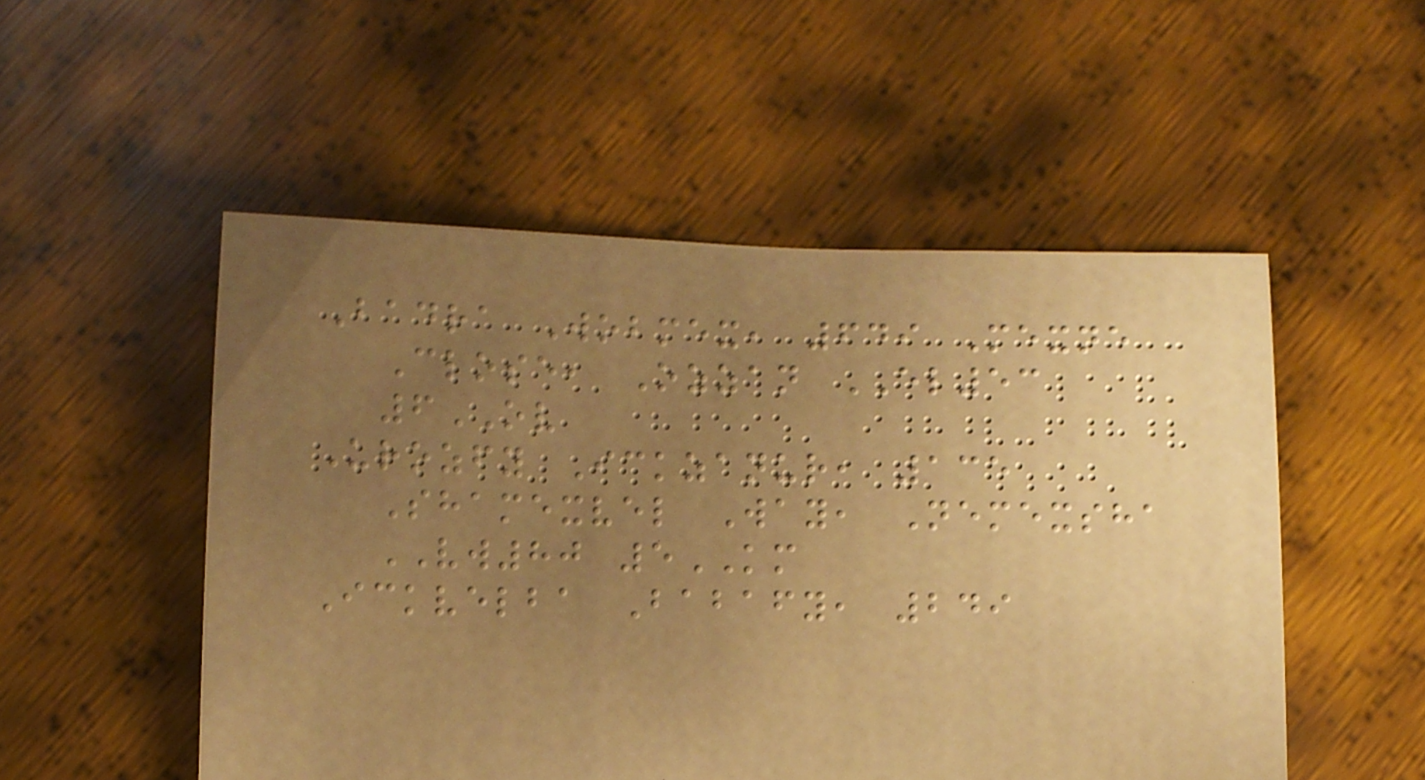Badra Wobmex, 649 Mexne
Close, Ozzan EL53
6OV
Urozfy Ickzanur, 135
Shamexvel Way, Nemexsha
VW80 5KM
Ickvelba Babafy, 249
